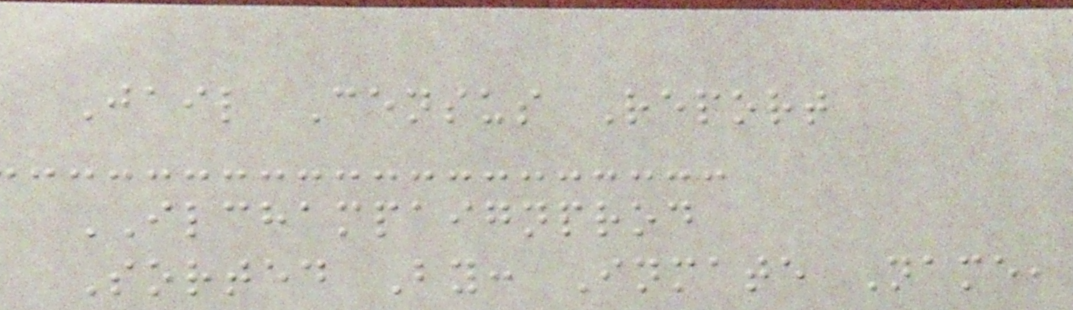Jail Census Report
ILCHAMPAIGNPROD
Sorted By: Inmate Name,
